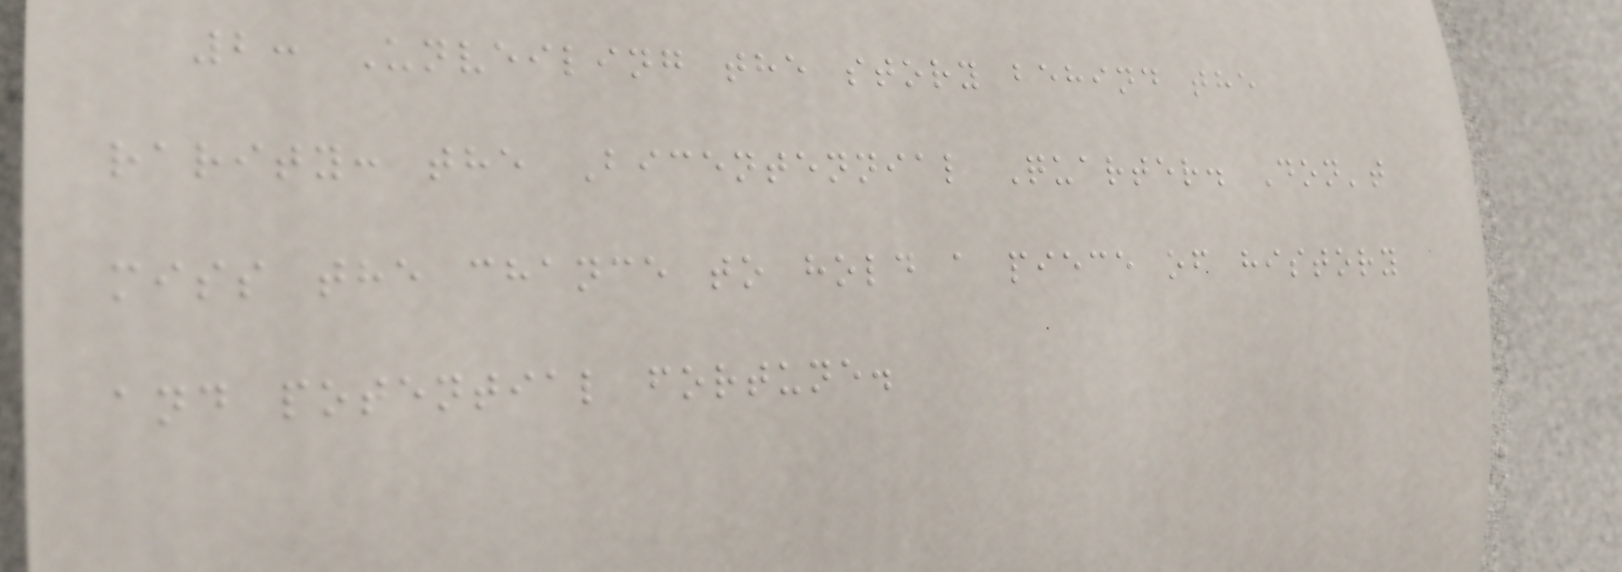2: Unveiling the story behind the
rarity: the Bicentennial Quarter. Don't
miss the chance to hold a piece of history
and potential fortune.
